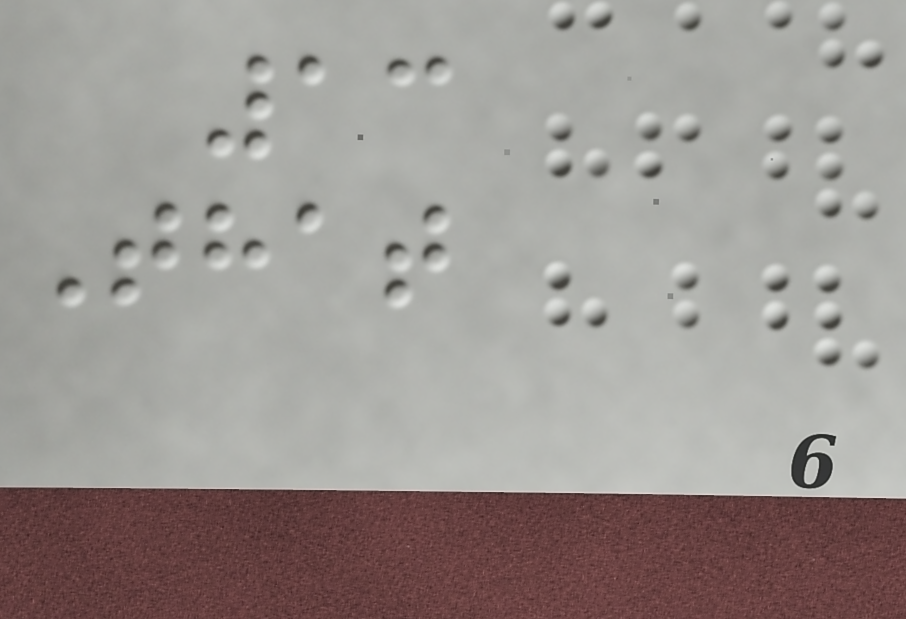13
That
